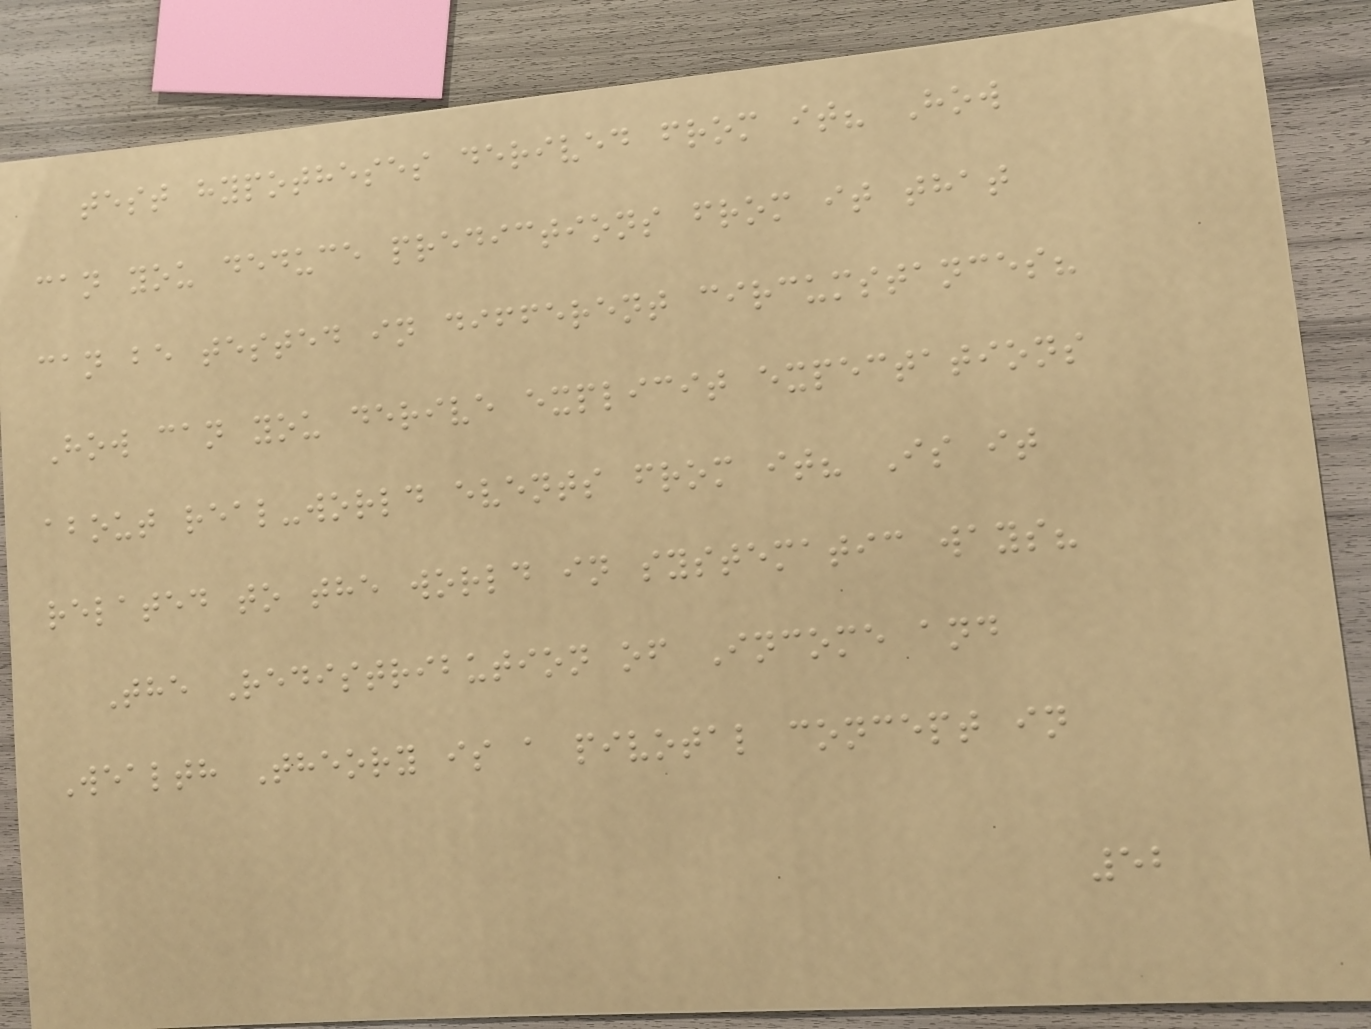test hypotheses derived from it? How
can you deduce predictions from it that
can be tested in different circumstances?
How can you derive explicit expectations
about real-world events from it? Is it
related to the world in systematic ways?
The Redistribution of Income and
Wealth Theory is a pivotal concept in
52
